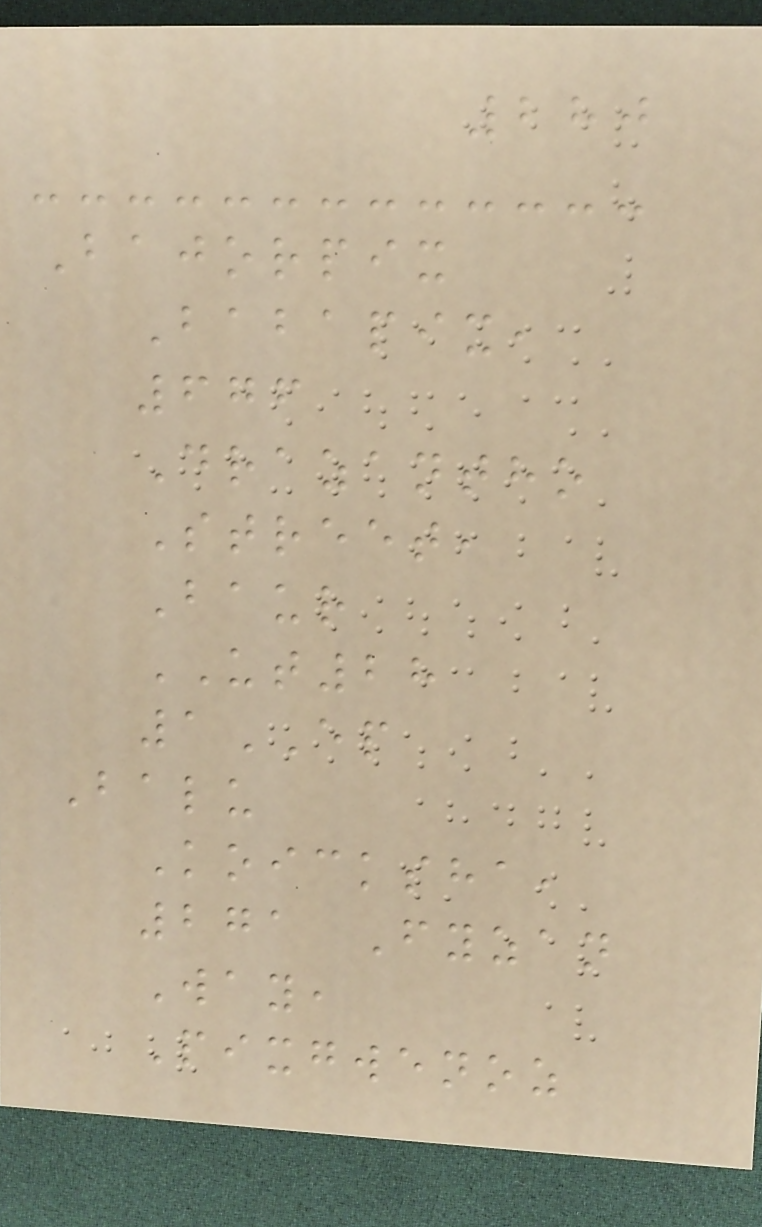280
Bajorpix
Babapix,
676
Drazantho
Street,
Baur
UT28
1EP
Balu
Koicksha,
271 Fyzan
Way,
Pixgwenoz
